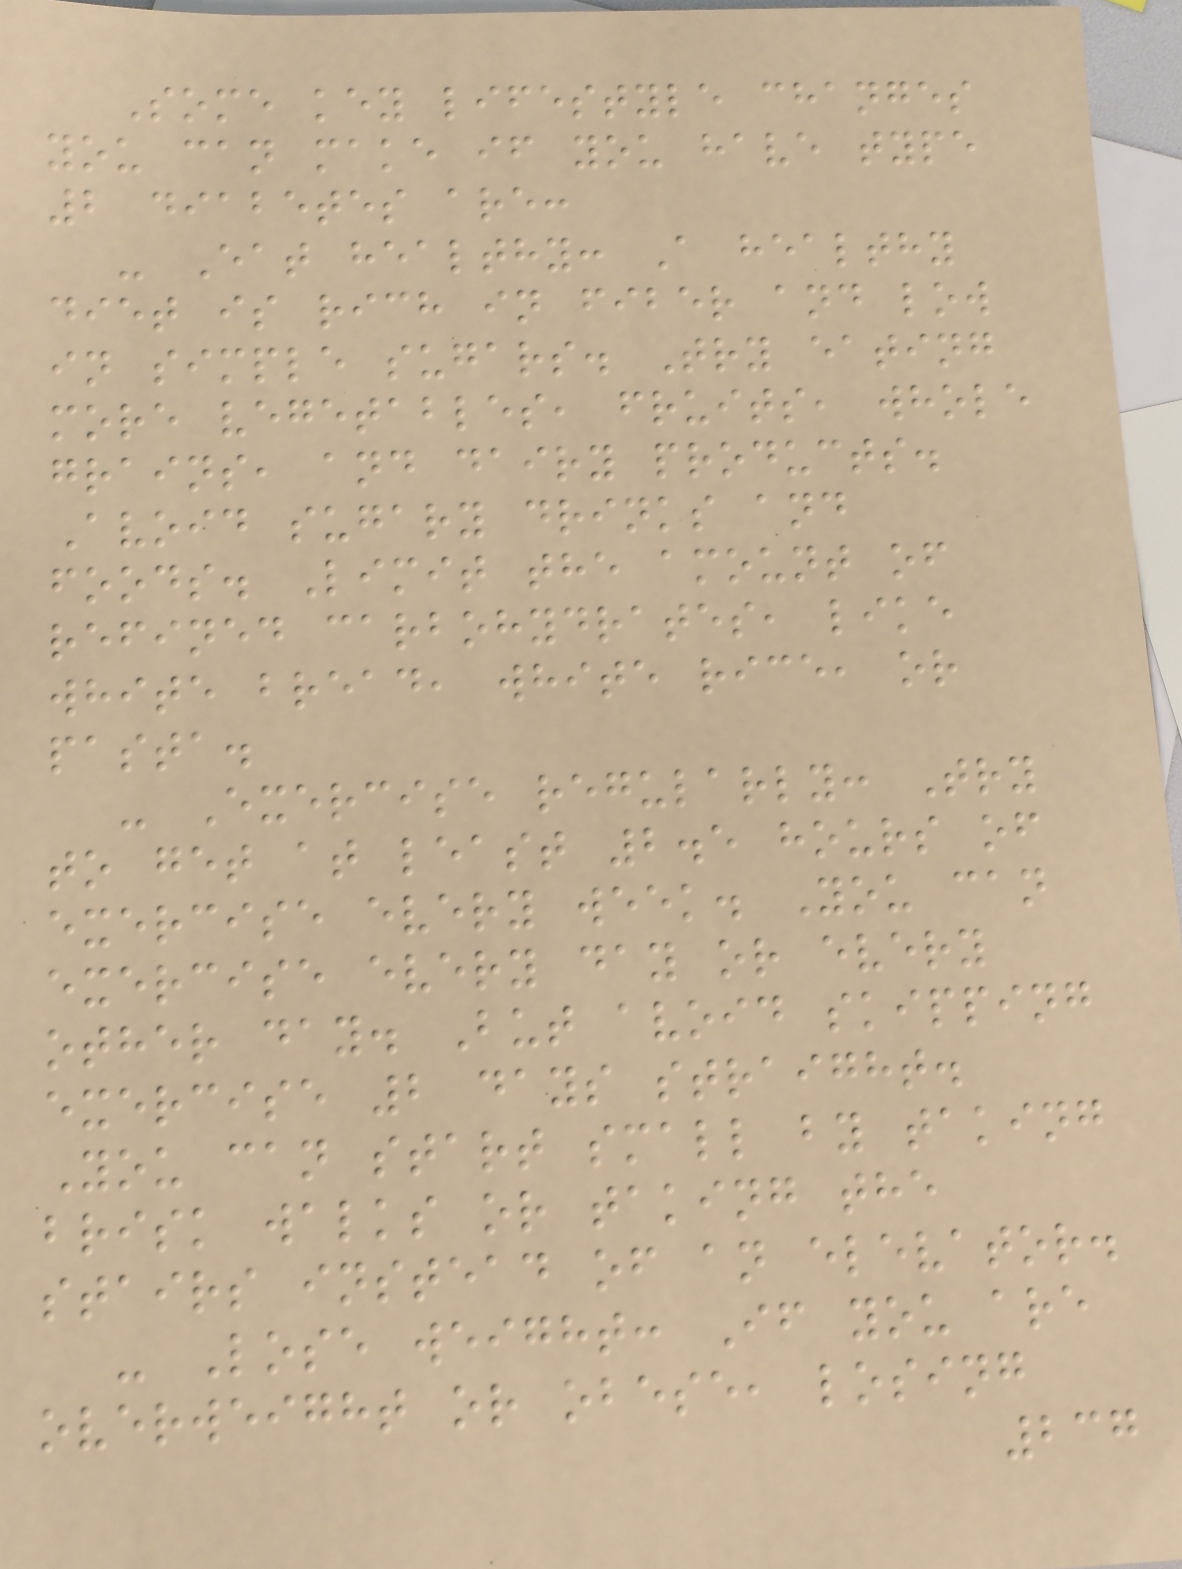Some key lifestyle changes
you can make if you have type
2 diabetes are:
- Eat healthy: A healthy
diet is rich in fiber and low
in simple sugars. Try eating
more vegetables, fruits, whole
grains, and dairy products.
Avoid sugary drinks and
foods. Limit the amount of
refined carbohydrates, like
white bread, white rice, or
pasta.
- Exercise regularly: Try
to get at least 2.5 hours of
exercise every week. You can
exercise every day or every
other day. But avoid skipping
exercise 2 days straight.
You can start small by taking
brisk walks or taking the
stairs instead of an elevator.
- Lose weight: If you are
overweight or obese, losing
237
